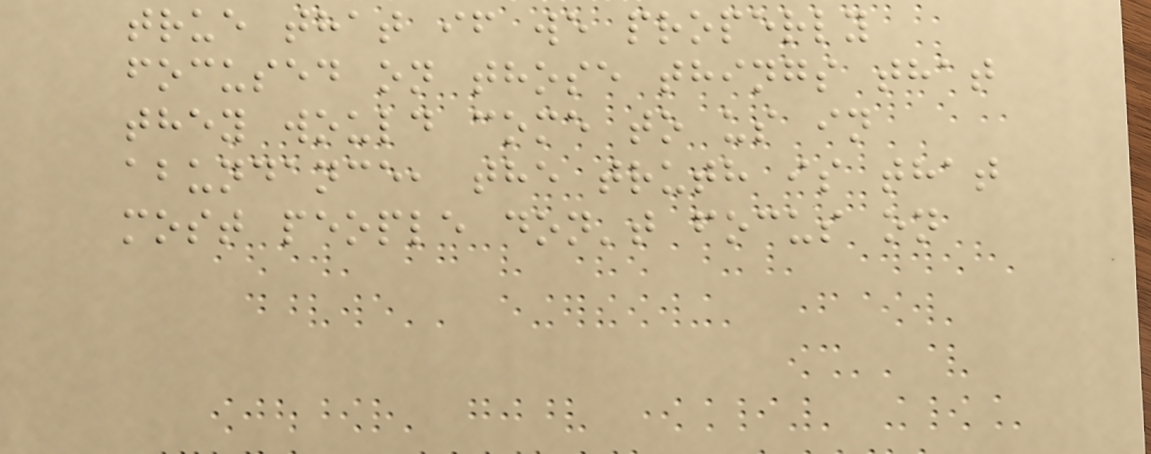true that if we properly
focused on those things that
they would come to us in
abundance, the truth is that
most people don't focus on
